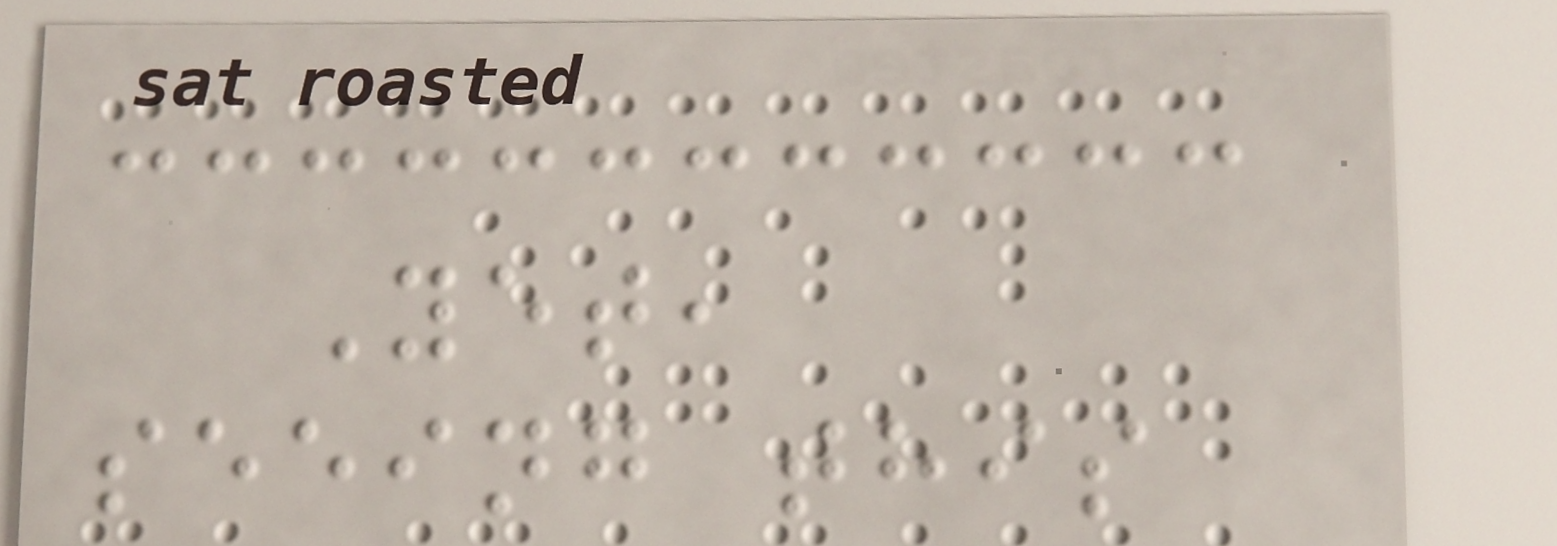Yet,
seeing this
